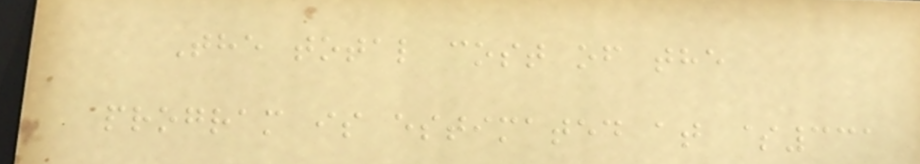The total cost of the
program is estimated at $331
